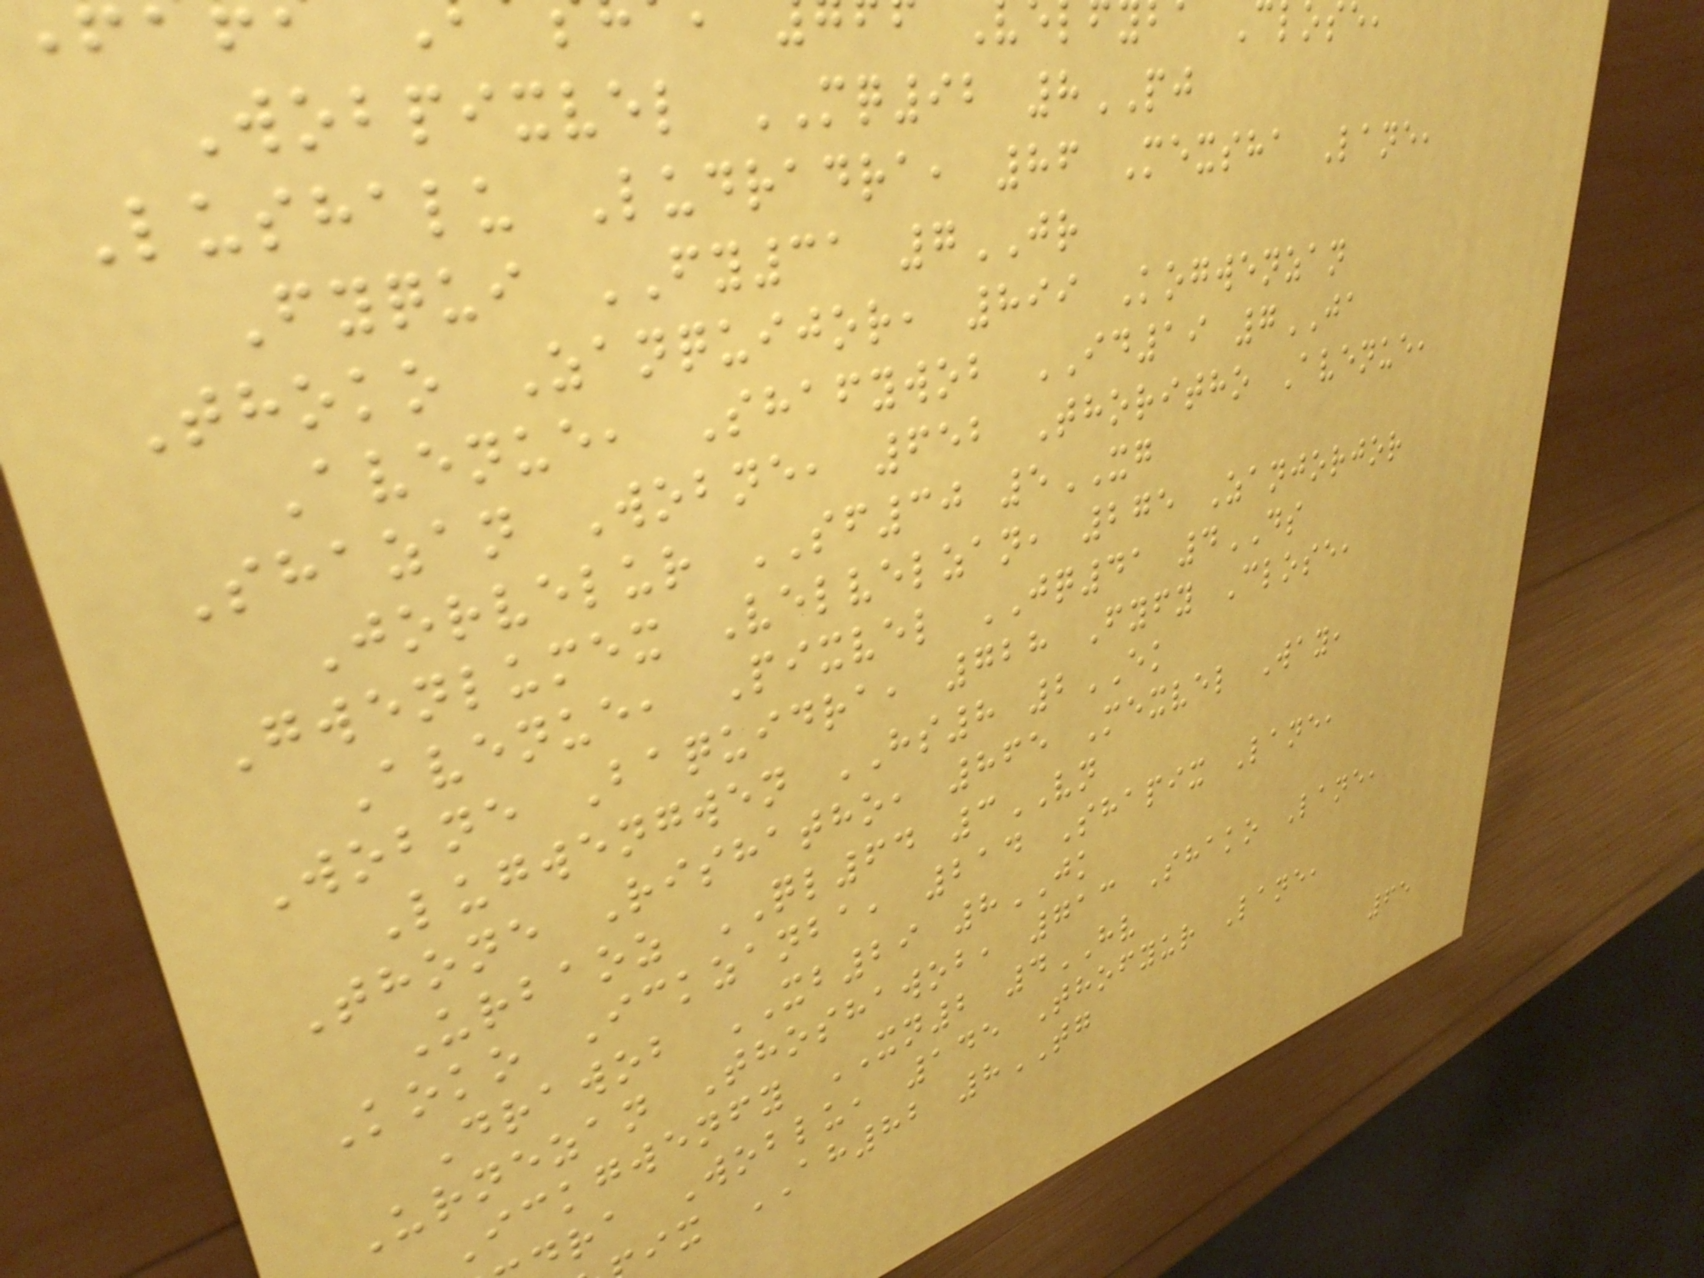Wobpixvel MQ92 8PJ
Lushalu Ludradra, 86 Mexsha Lane,
Fyqui FY31 7JR
Thoko Zanquijor, 899 Kogwenzan
Avenue, Shafywob ID19 7JA
Shazan Wobne, 652 Thoritho Avenue,
Jorvelur SF30 5XG
Gwenlumex Velvelzan, 275 Zanjorjor
Avenue, Pixvel JQ41 4DS
Wobne Baquidra, 728 Fyfy Close,
Lugwengwen HS8 2EK
Thone Rishatho, 865 Mexvel Way,
Urbaoz QL64 3VN
Koko Ickzanba, 214 Shapix Lane,
Drawob XB29 8JK
Urnezan Thoshawob, 713 Shako Lane,
Ickgwenfy XN2 4HV
ra Woblu, 145 Thofyur Lane,
ix AH82 8TG
65
